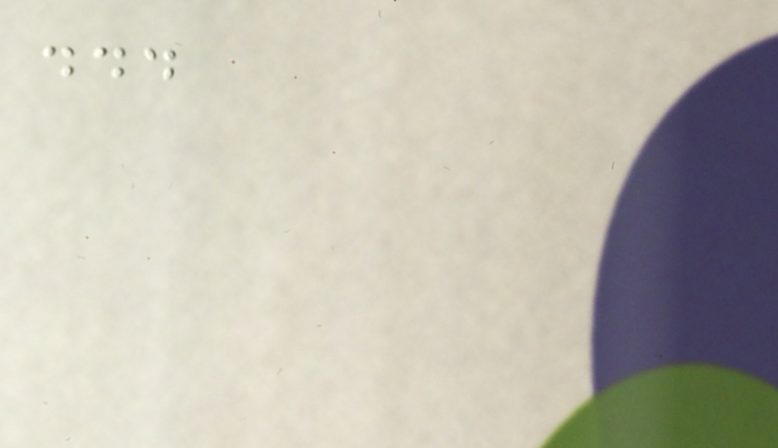...
